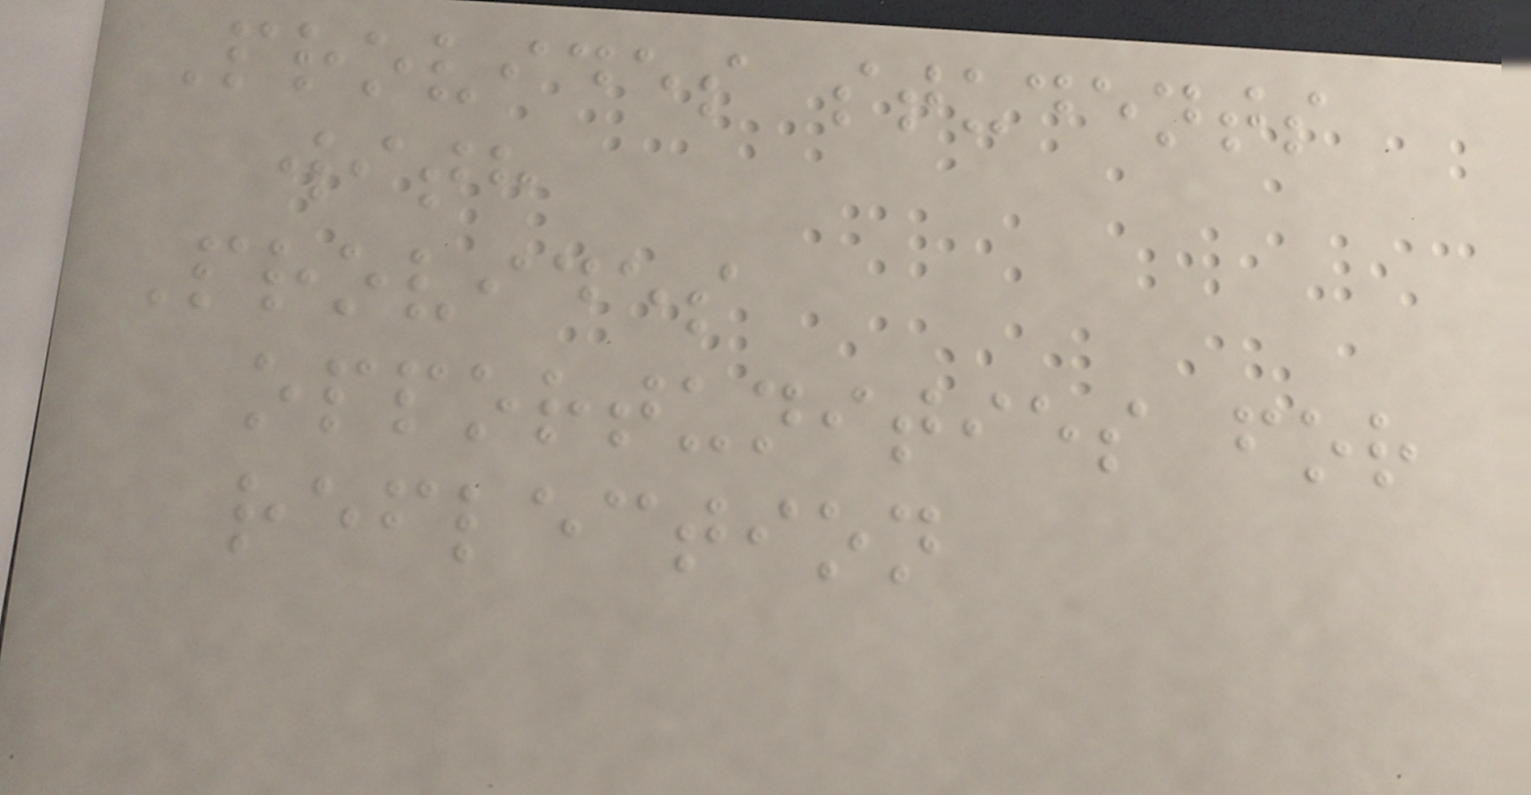Provides students
with
Provides
opportunities for
reflection
